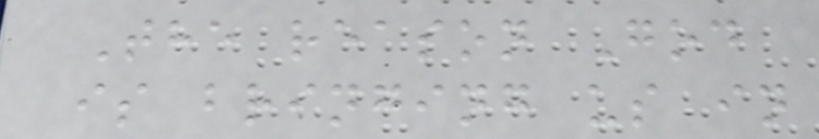The reason God
is bringing us in
